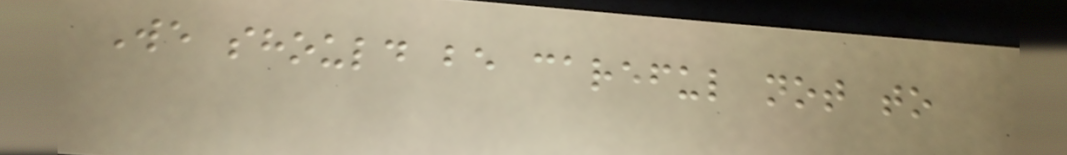We should be careful not to
